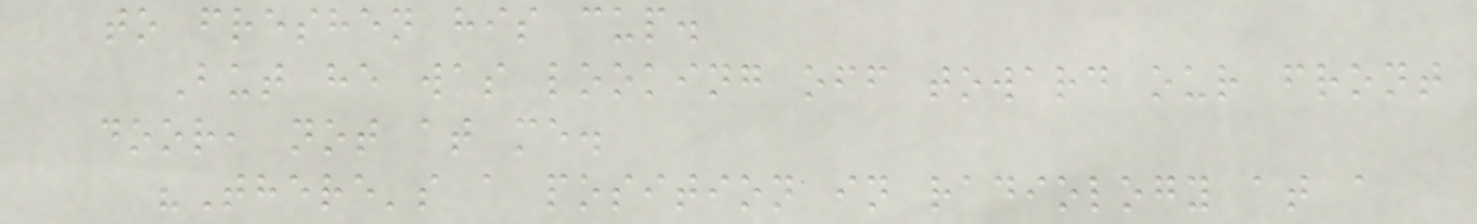to freshen his cup.
But he was looking off toward our front
door, not at me.
"There's a position in radiology at a
